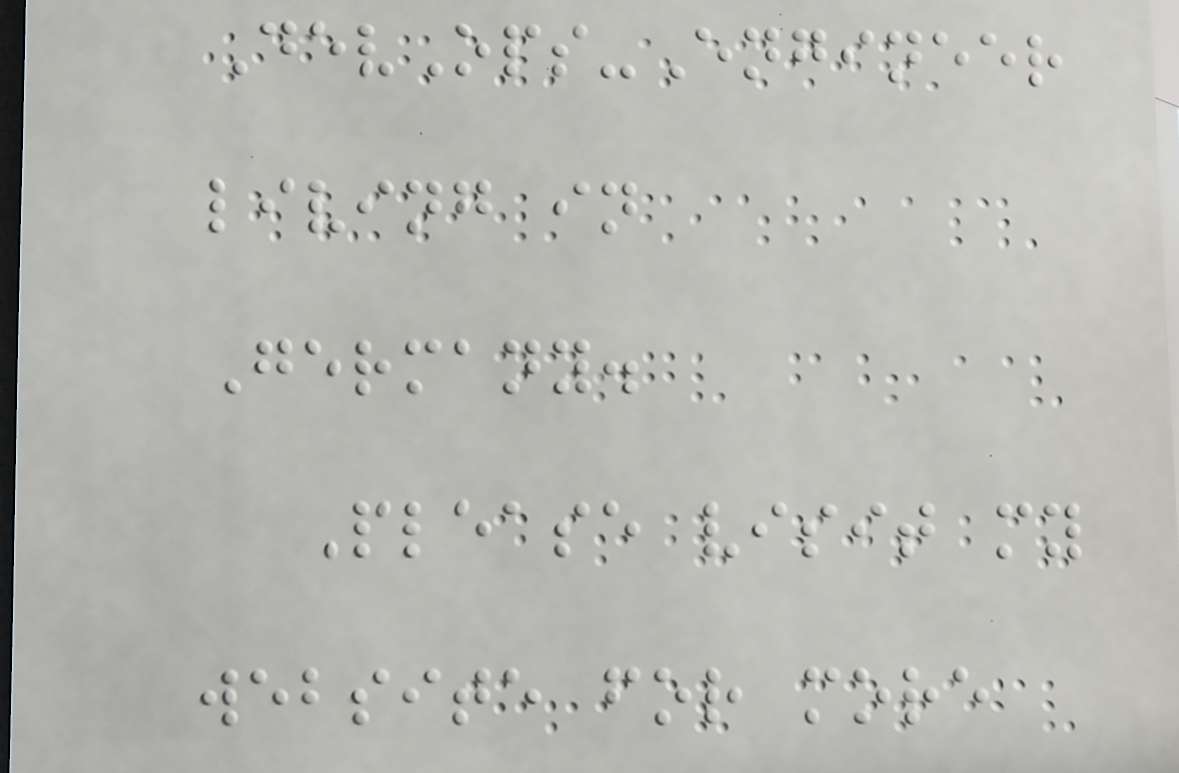DevOps-Engineer
living in
Germany.
Please visit my
website for more
